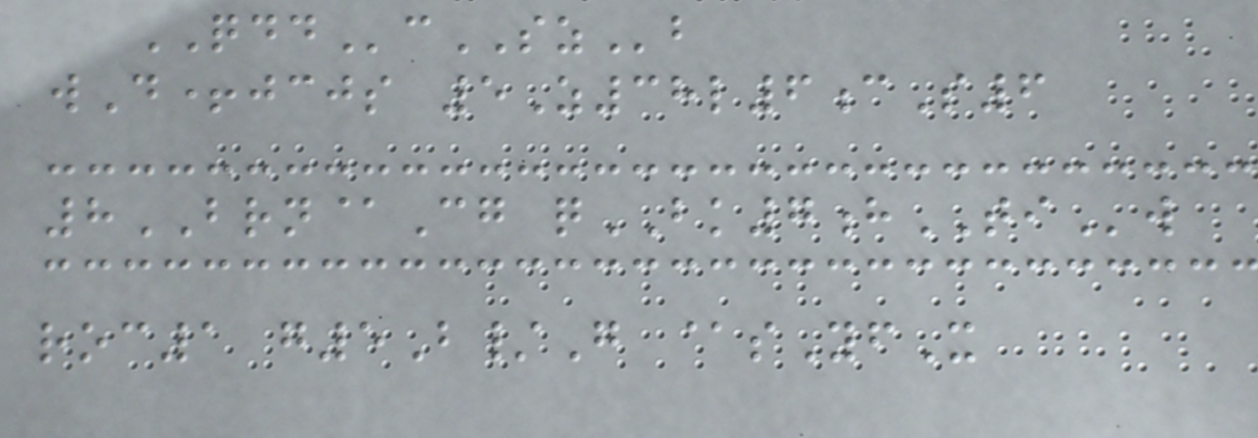QDDcSZb
wD+jcjs 5Z38l6cS6
8BRN@Cg qBK7hTIw
roc1 g5B/G @sYfX
